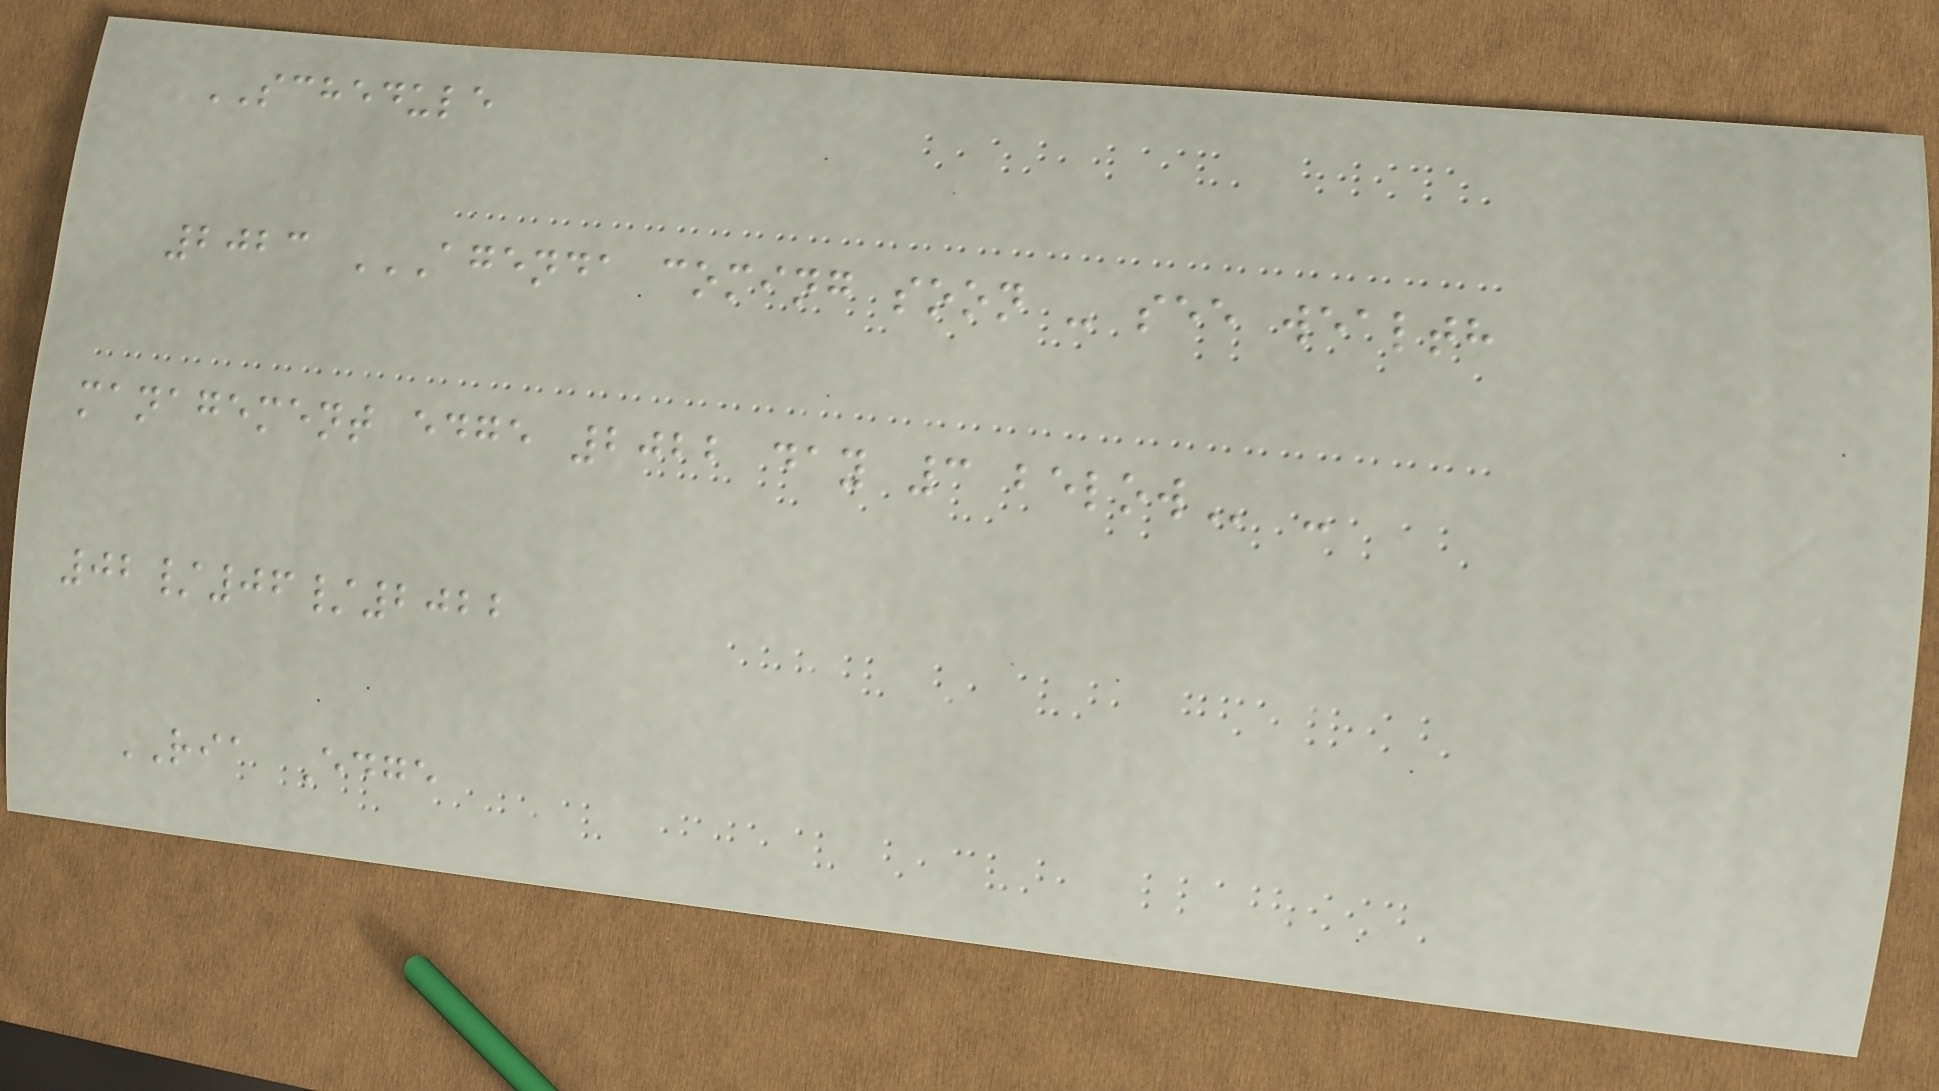SCHEDULE
2023 AGENDA COMING SOON - SEE WEALTH
MANAGEMENT EDGE 2022 DAY 3 BELOW -
02/06/2022
RIA Edge
